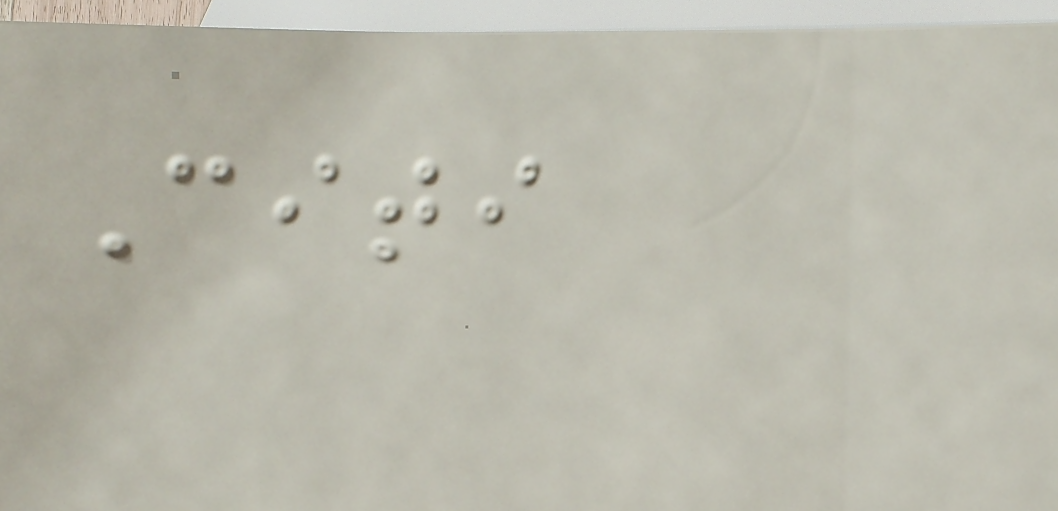Citi
